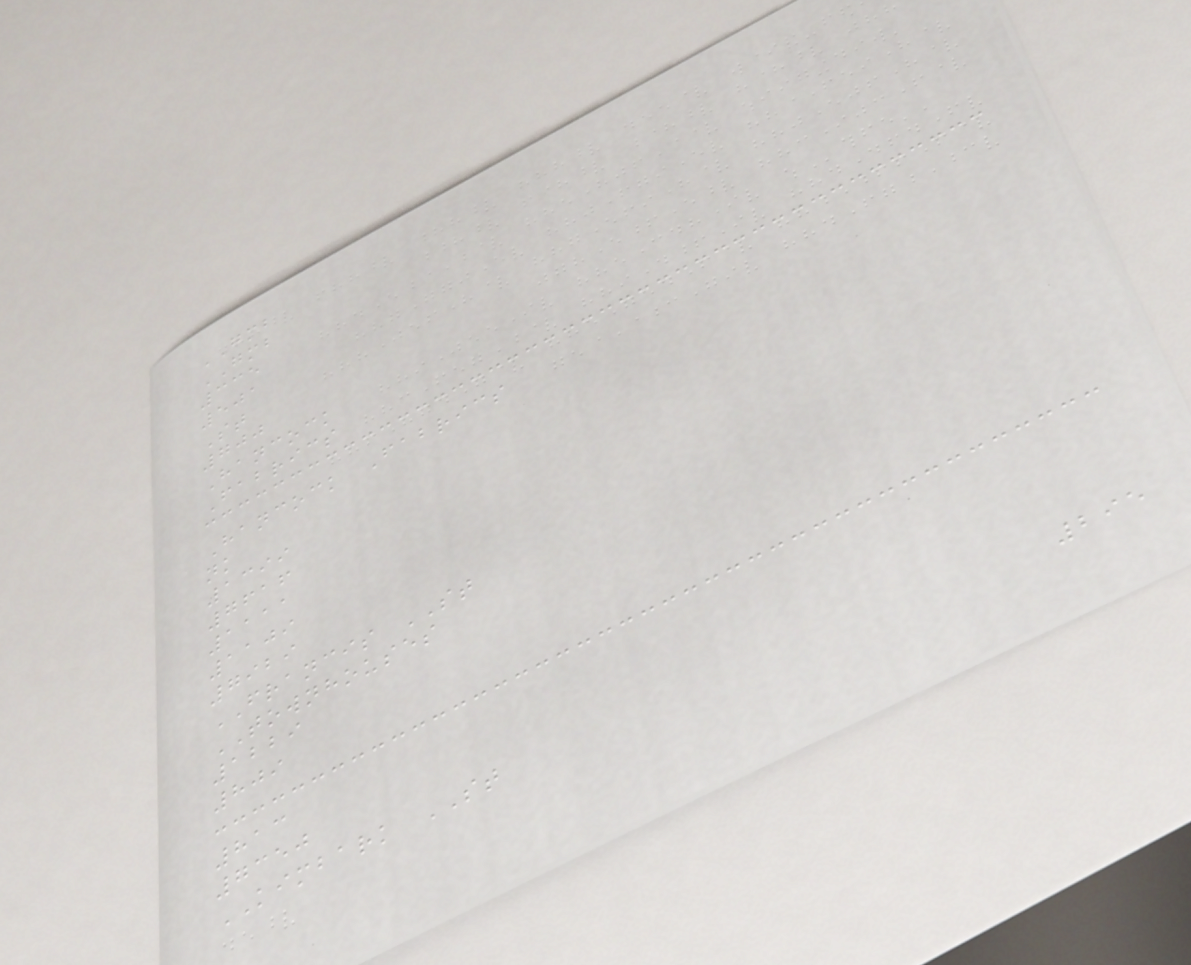GMB
GMB
335
501
St
700
Hancock
Fabrics
Hancock Fabrics
nk
1399
7616
1111
1109
7929
FRANCIS ST
TOWNHOUSES
1229
809
813
7350
KIMBARK ST
295
